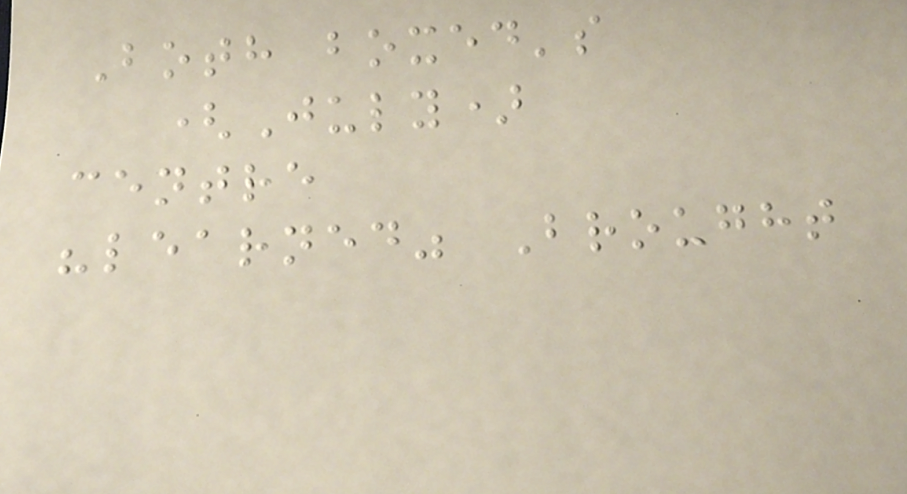Both boxed's
(July)
centre
"learned" Brought
